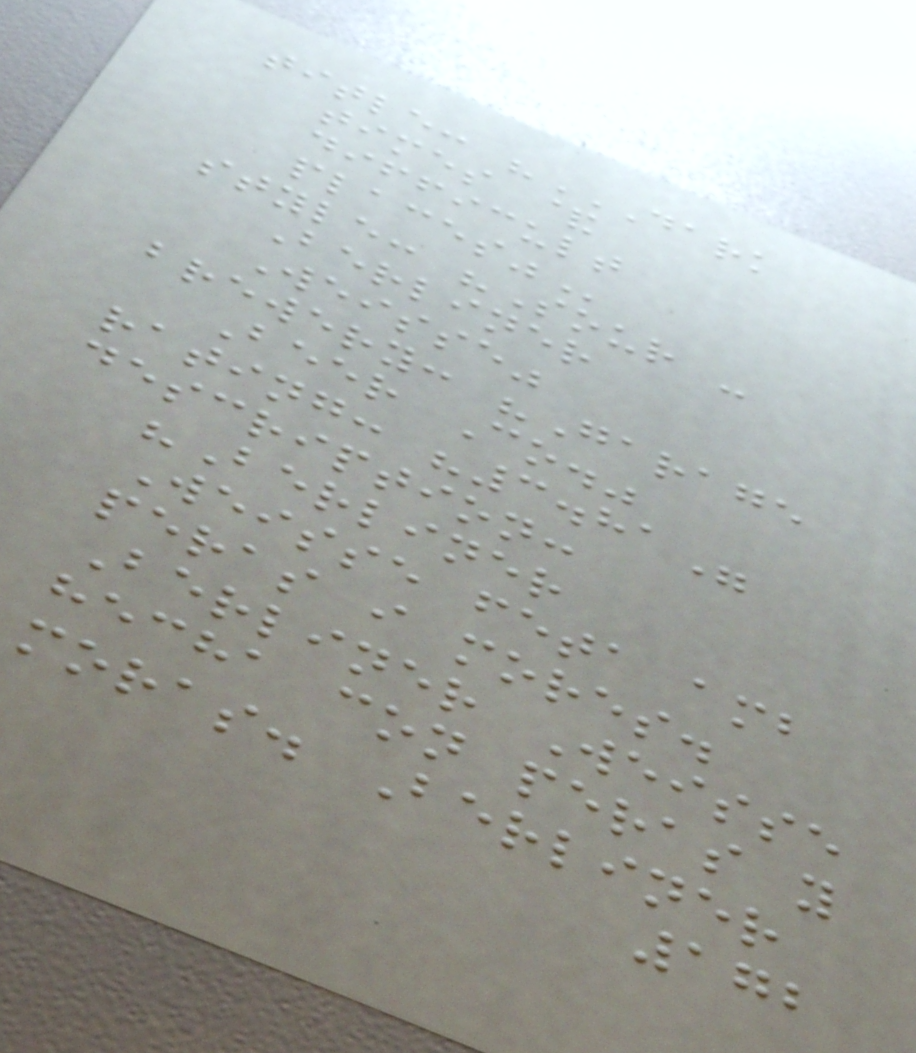title: "DARK
TIMES &
DIFFICULT
PLACES"
style: "Sour -
Berliner
Weisse"
brewery: "Garage
Beer Co."
rating: "3.81"
description:
"Berliner
Weisse feta amb
peras i mores.
Berliner Weisse
hecha con peras y
moras. Berliner
172
